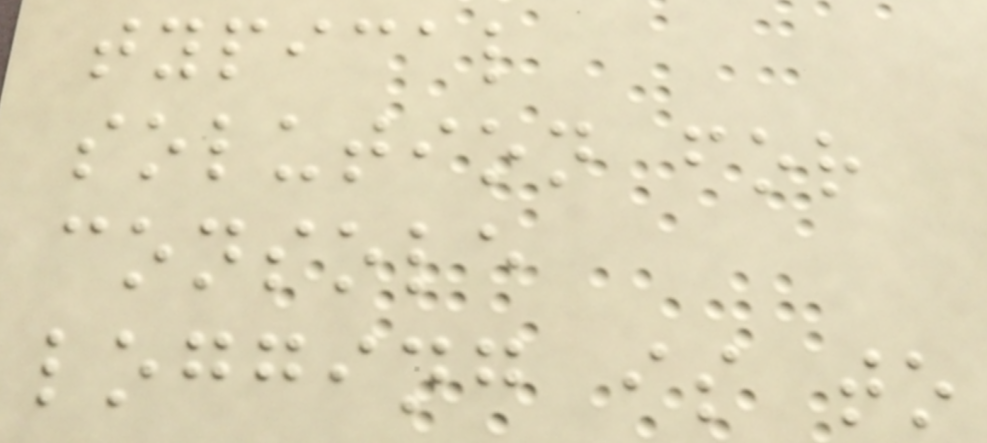typical
solution for
console
logging is to
